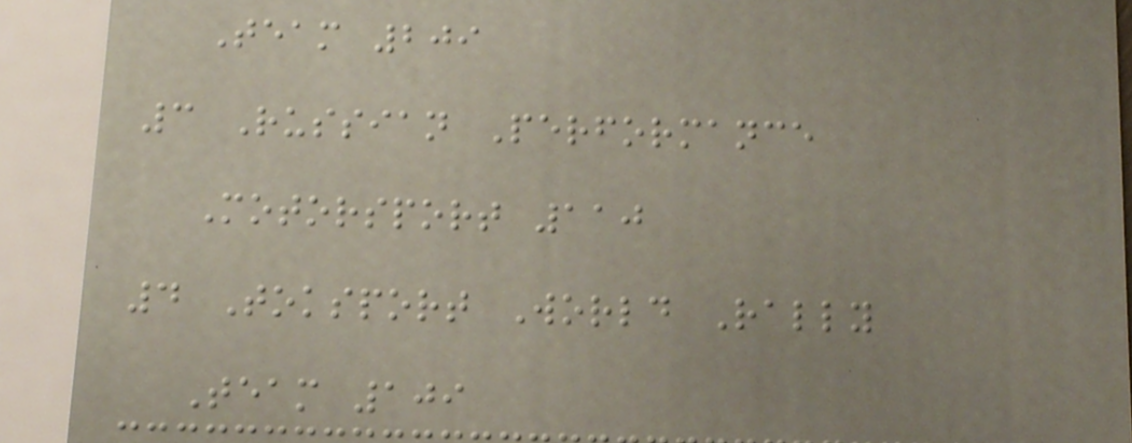Team 209
3 Russian Performance
Motorsport 110
4 Toksport World Rally
Team 109
